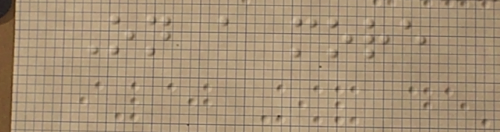On a more
